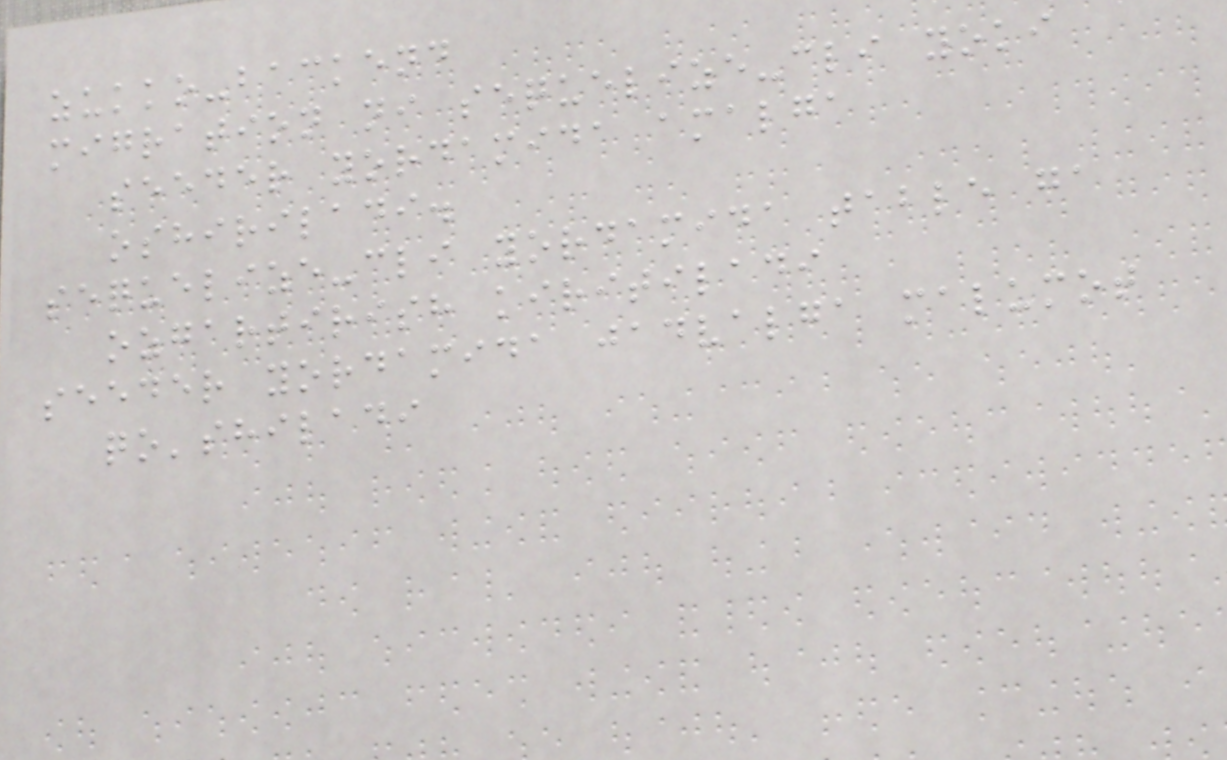zukko-backend
migration ni sequelize-cli yoki
seeder yordamida amalga
oshiriladi.
sequelize-cli yordamida table ga
ozgartirish kiritiladi
seeder yordamida jadvalga malumot
qo'shiladi
